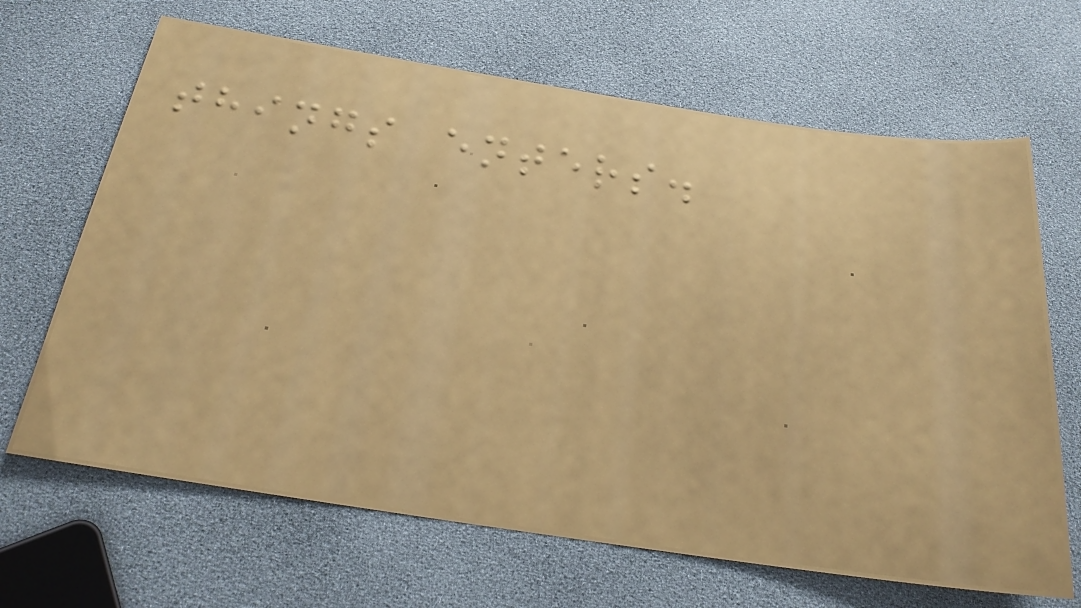things enters.
